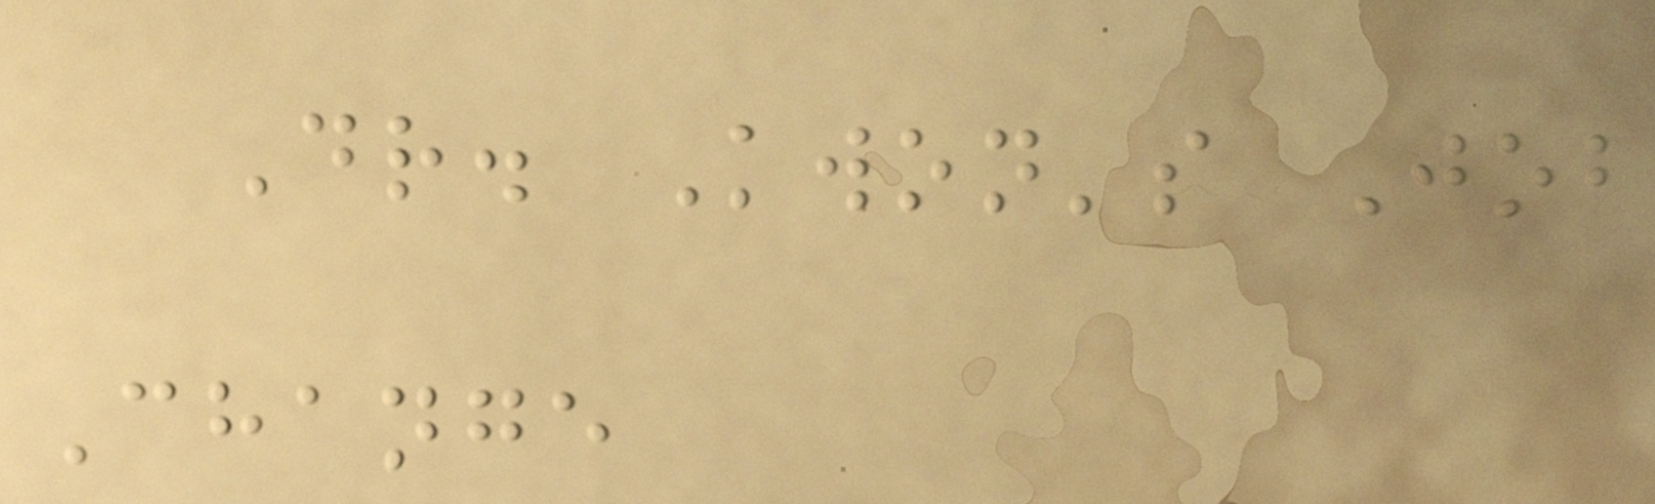Dr. Kwon's Job
Change
